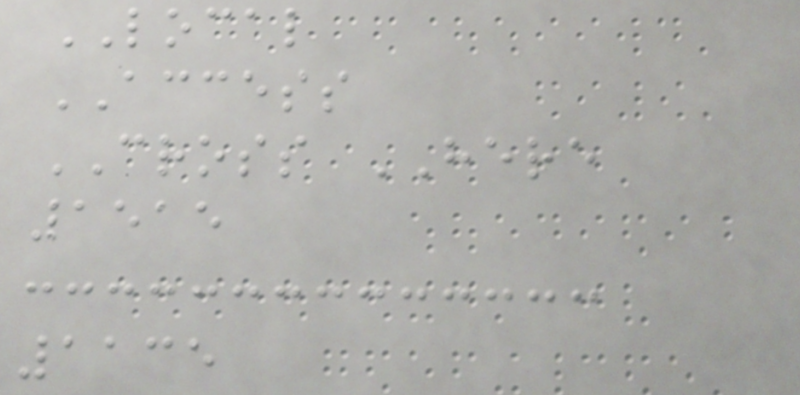LOCAL
ACCESS
CROSS HERE
1515
1135
